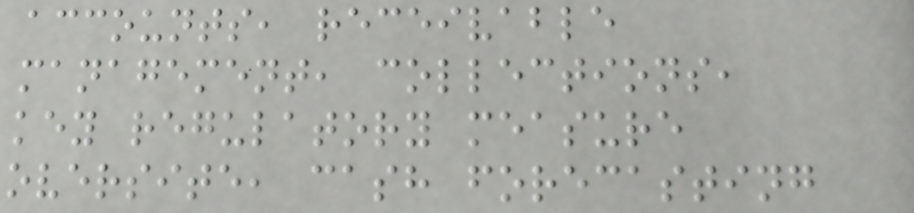accounts, receivable
management, collections,
key regulatory measure
oversite, cash forecasting
